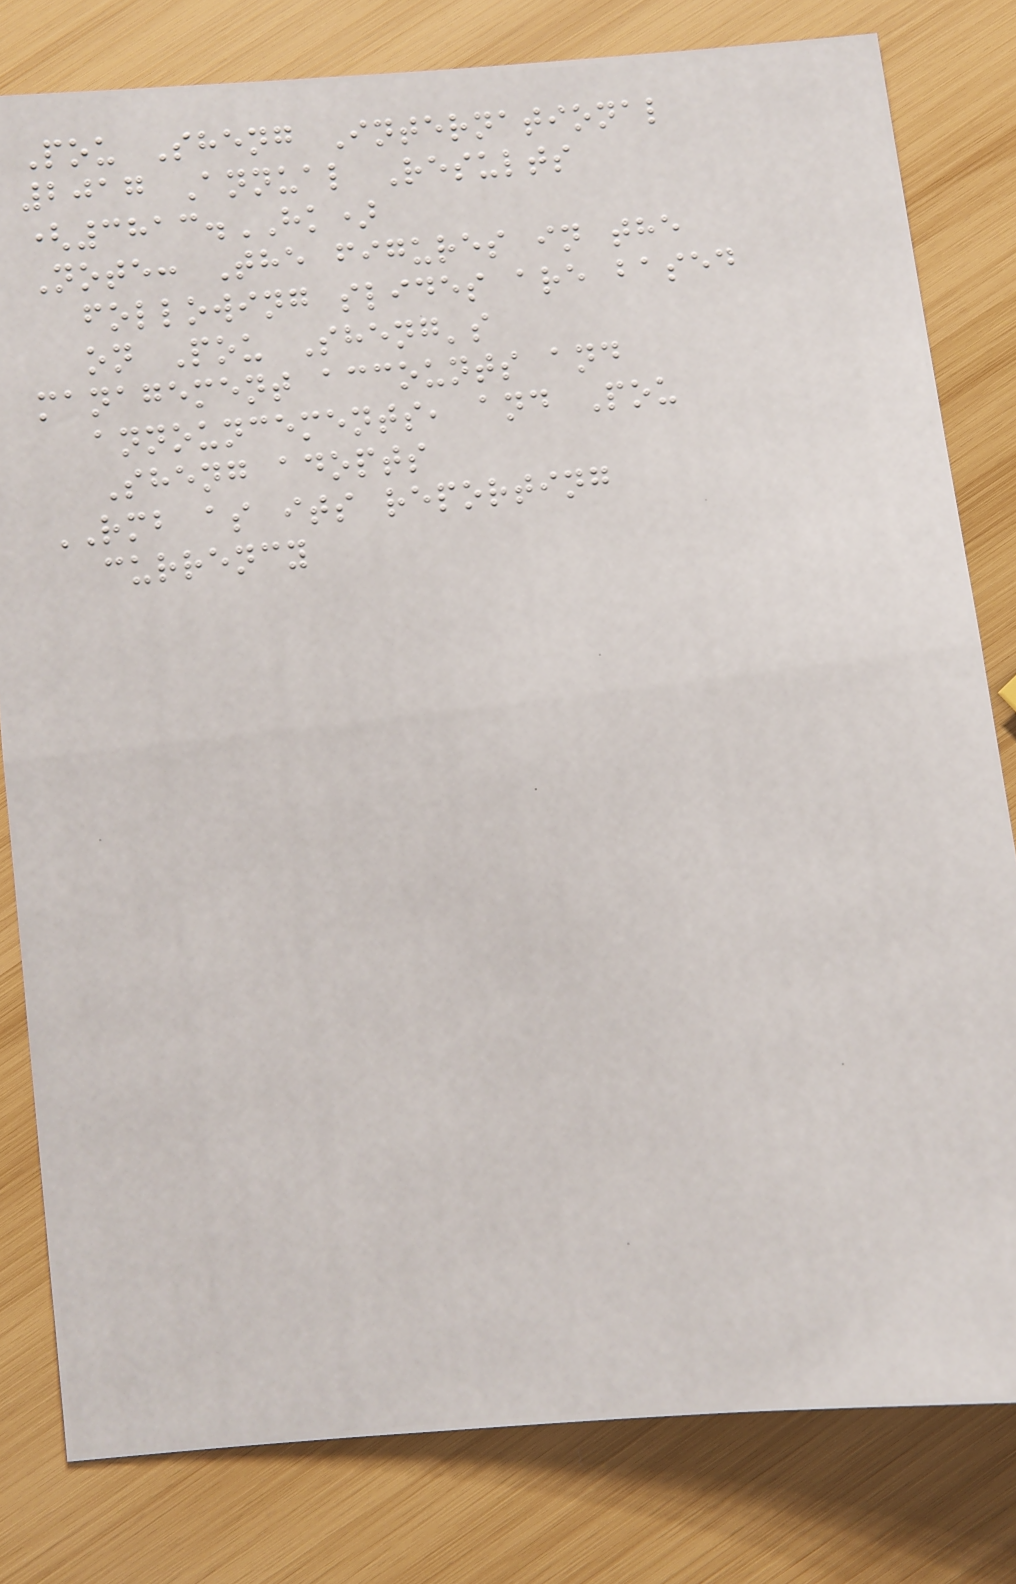Pou Sheng International
2017 Annual Results
(3813.HK)
Note: The figures in the
following slides are based
on Pou Sheng's
management accounts and
announcements, and Pou
Sheng adopts
RMB as its reporting
currency
